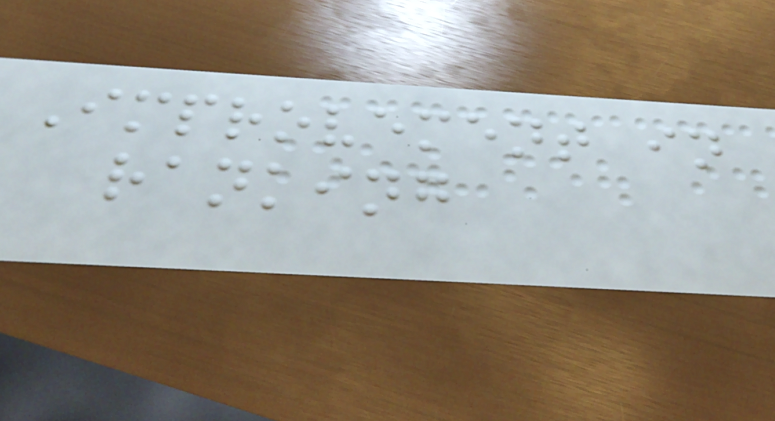Improvement in
ranking
